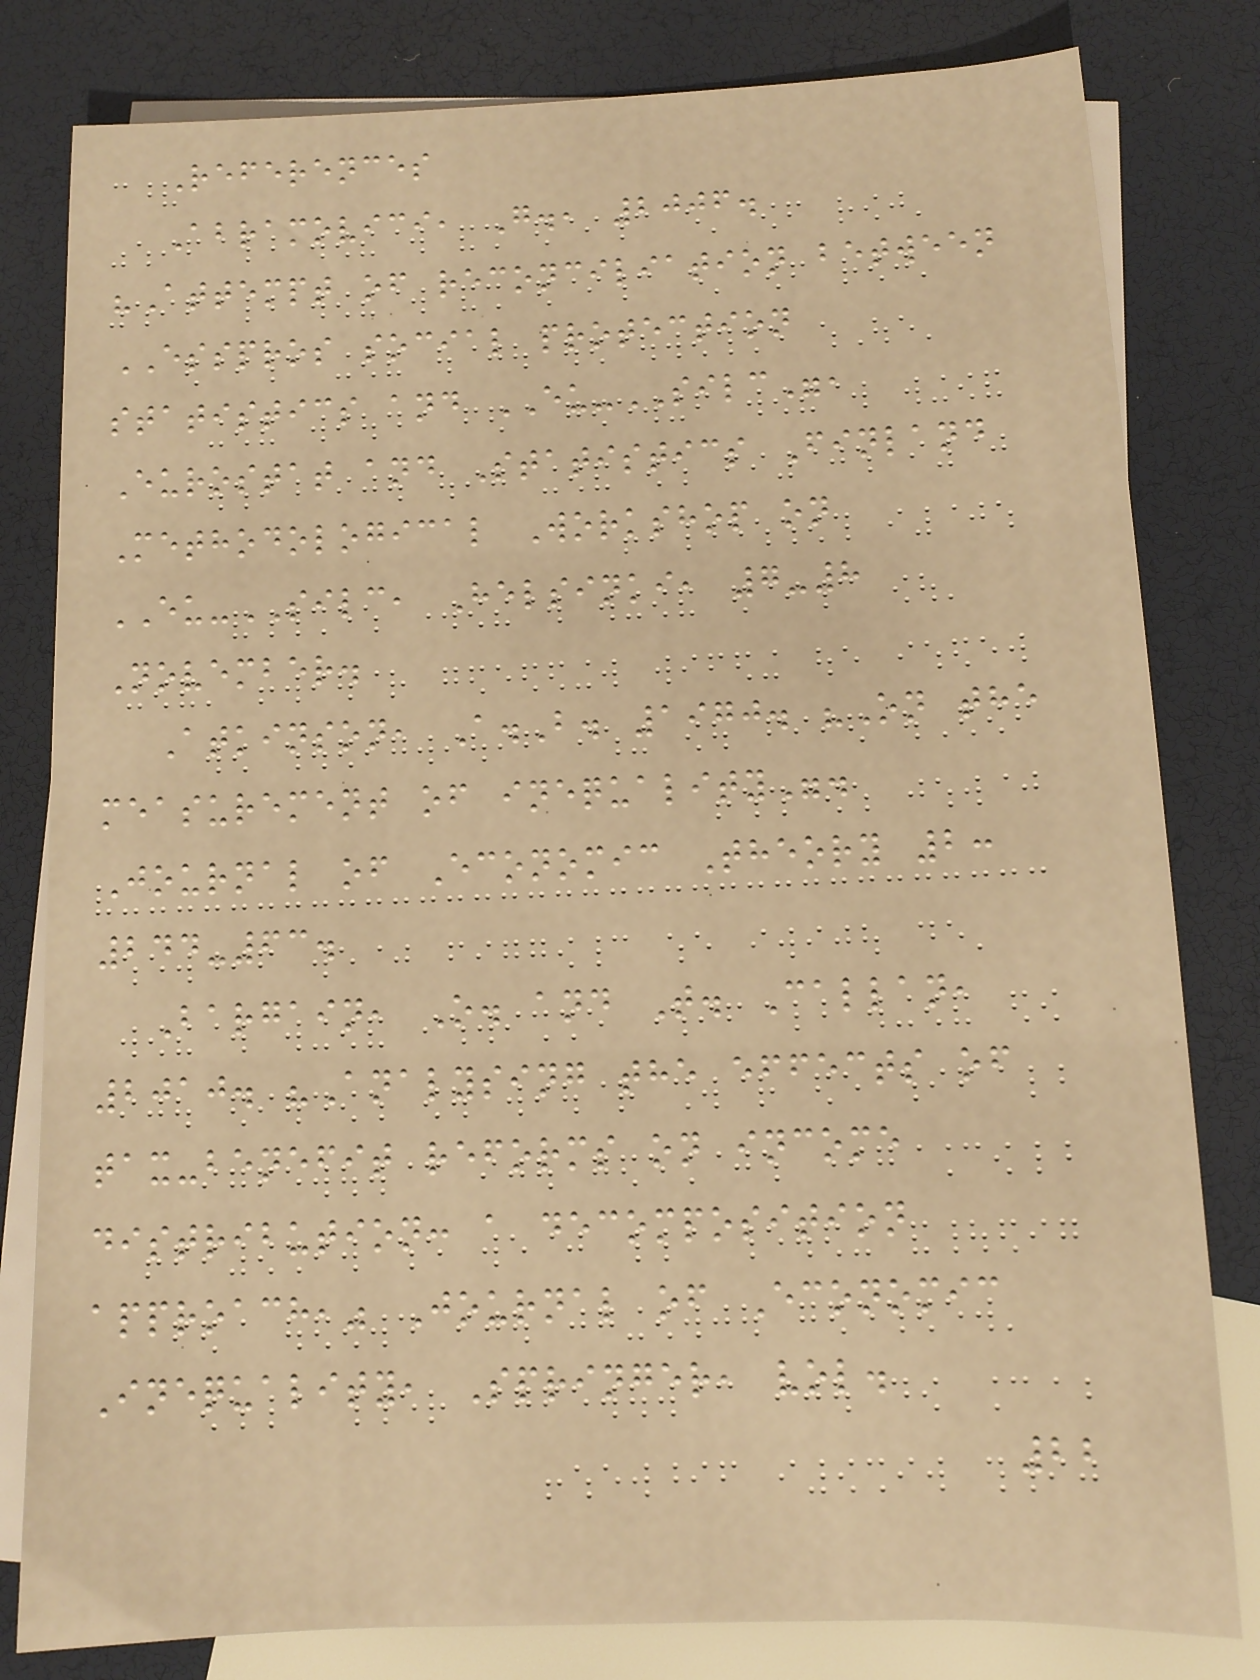References
Abramovici, G., 2006.
"Attempt of reconciliation between
ESSPROS social protection
statistics and EU-SILC",
Eurostat and Statistics Finland
Methodological Workshop on
EU-SILC, Helsinki, 7-8
November.
Atkinson, A.B. 1970. "On the
measurement of inequality".
Journal of Economic Theory 2:
244-63.
Bargain, O. and T. Callan,
2010. "Analysing the effects of
tax-benefit reforms on income
distribution: a decomposition
approach," Journal of Economic
Inequality, Springer, vol.
22
